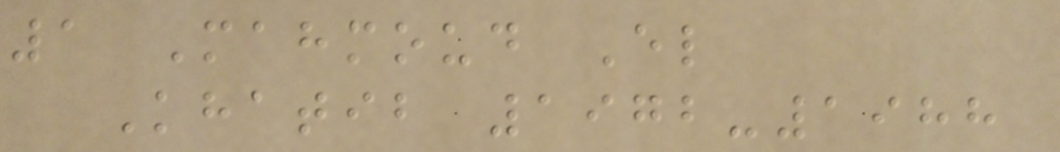1 Mahmoud El
Khatib 1972-1988
